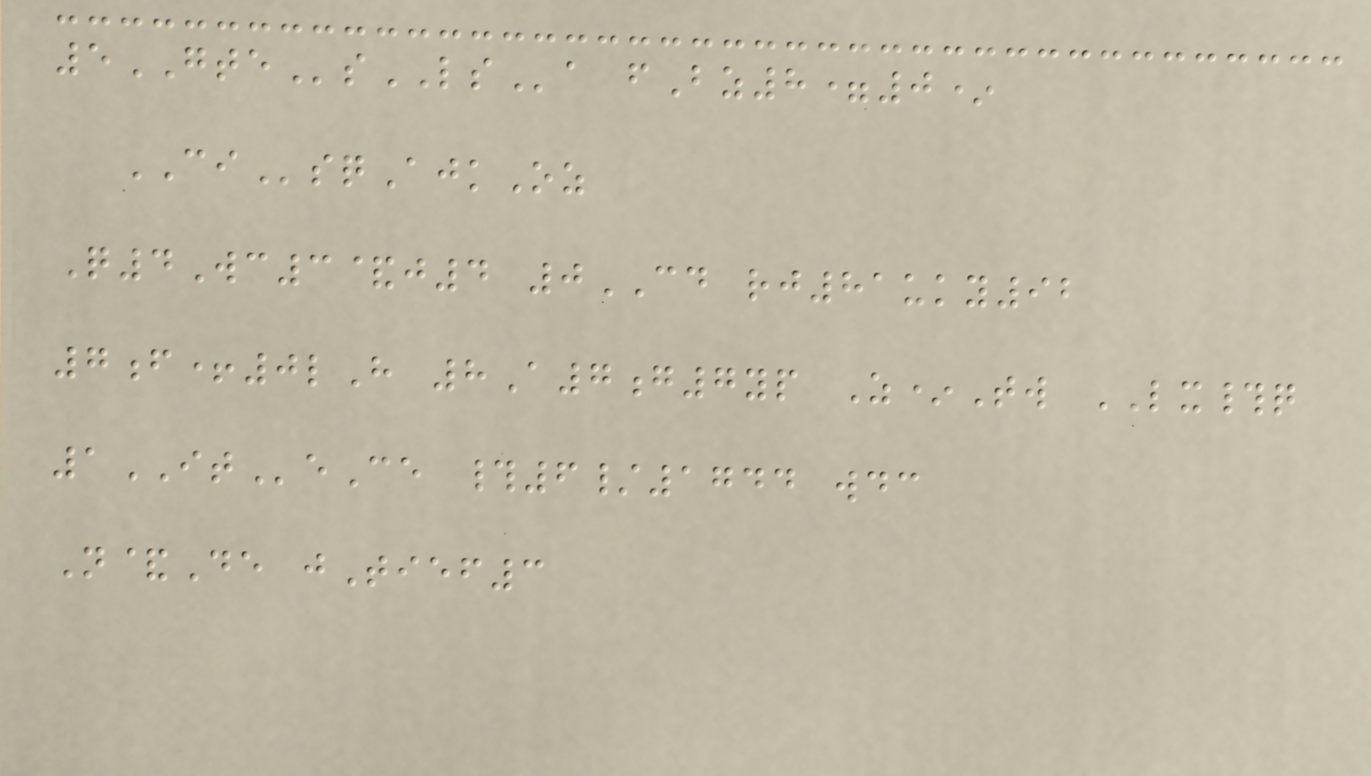5GTEsLSa fBz8=0*
CIsqAjkOz
Q4Wc3&j4 0CD rj81uky92
7f+0lH 8A7g7yp Z*Tw LX#q
1ITeCe #6/1744 wdc
N&De jTief3
